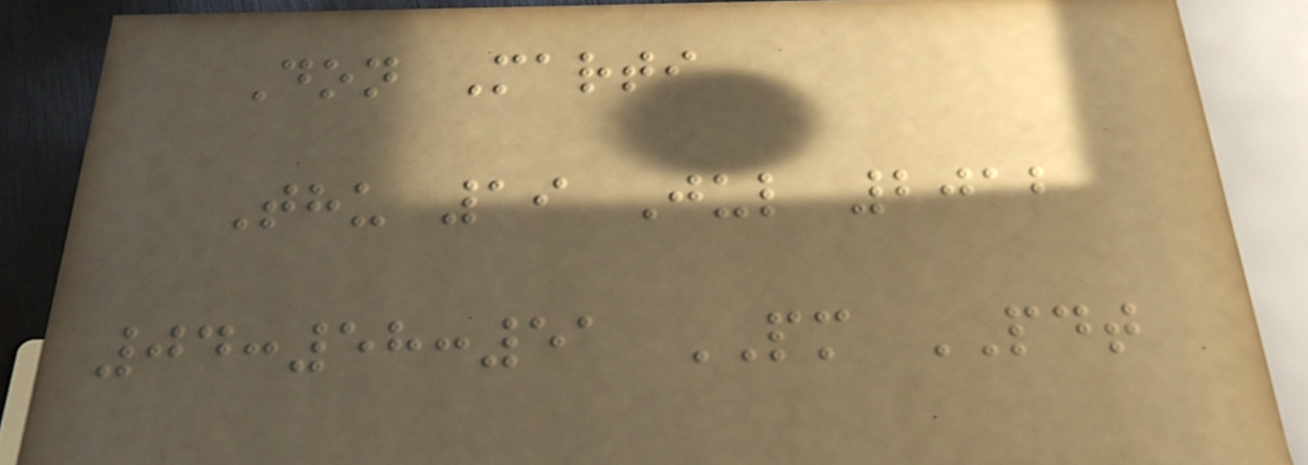Don Marti
Thu 19 Jul 2012
04:58:51 PM PDT
